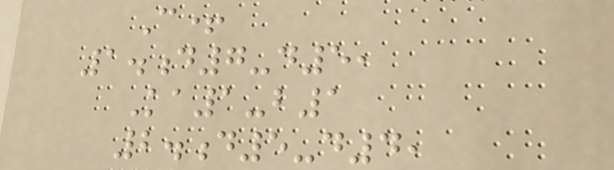C+
1.d7-d5,
Ka1-b1
2.d5-d4,
